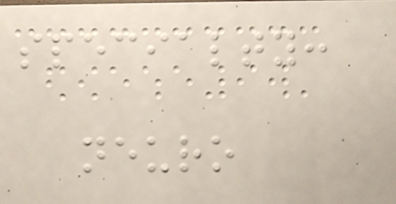specialty:
neuro
